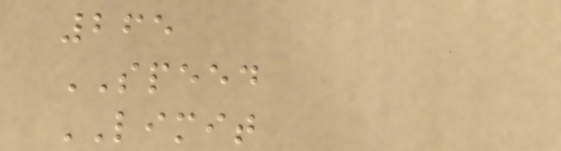265
SPEED
LIMIT
